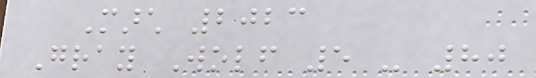March 2023
Gray Wolf 5 - 80
